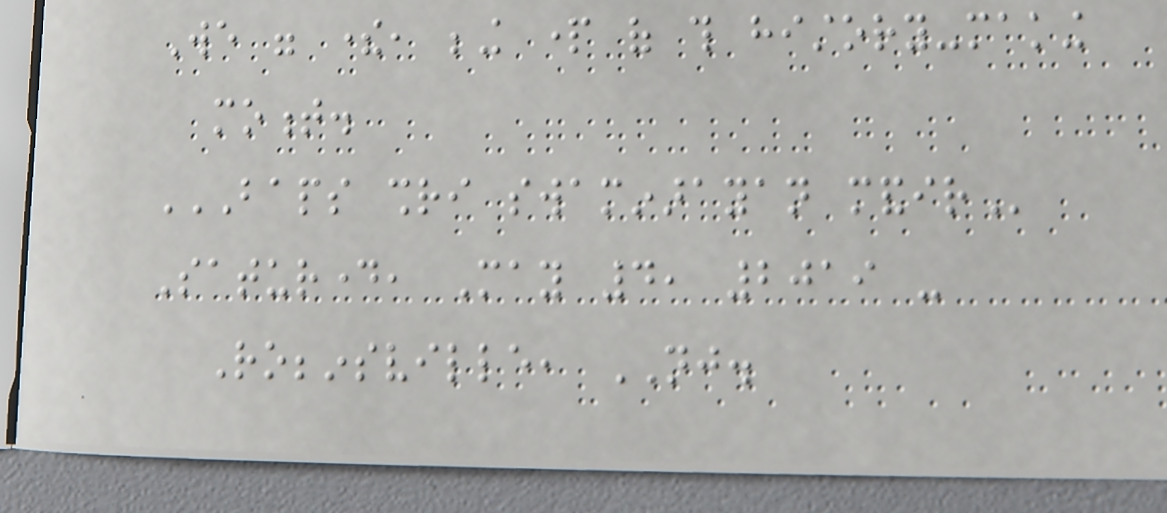We were there, being part of this history-making
moment.
BAPS SHRI SWAMINARAYAN MANDIR
Saturday, May 4, 2019 -
Robbinsville, NJ.
